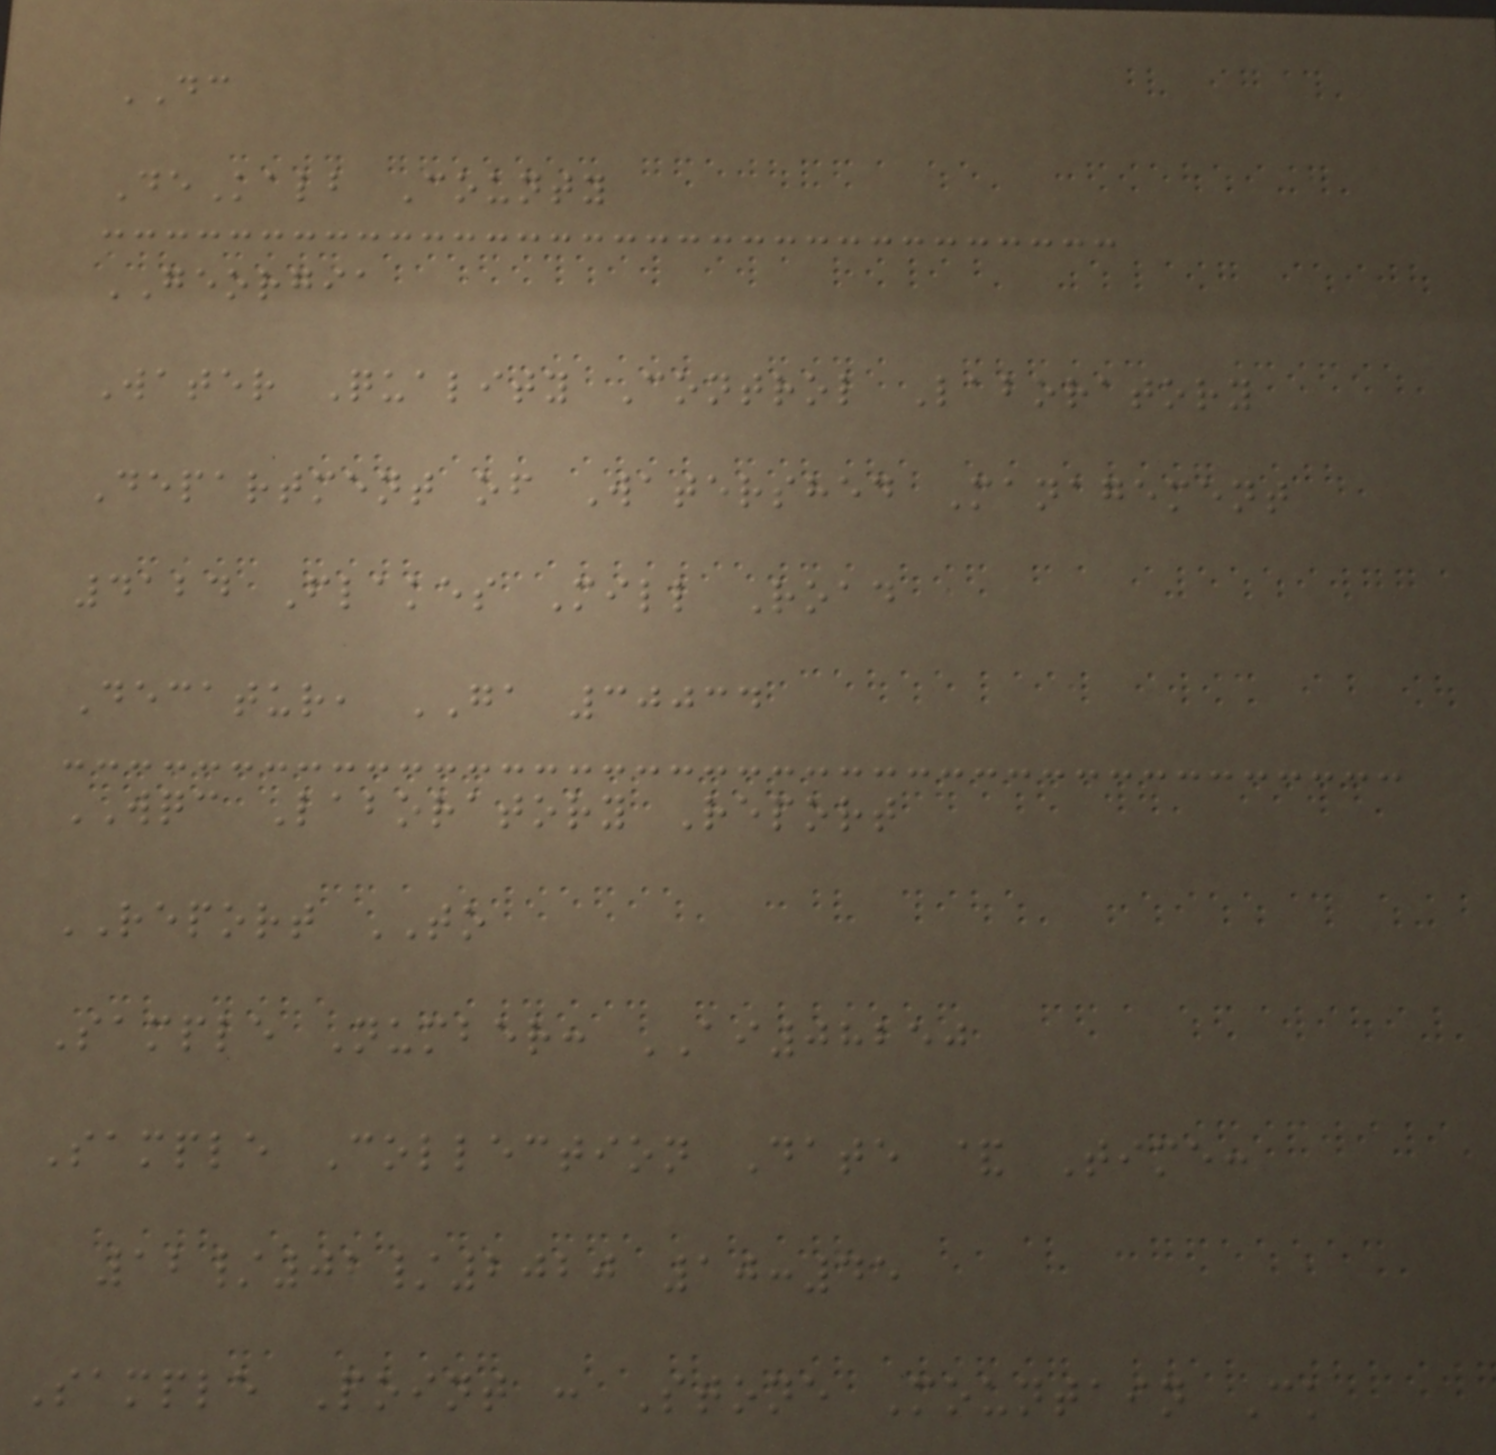DC
DeKalb County
GEORGIA
Water Quality Control Laboratory
Department of Watershed Management
4124 Flakes Mill Road
Decatur, GA 30034
WQC Laboratory Report
REPORT TO
Sample Number: AI08250
Sample Collection Date & Time:
12/02/2020 10:45
Sample Point : Stone Mountain Ck
